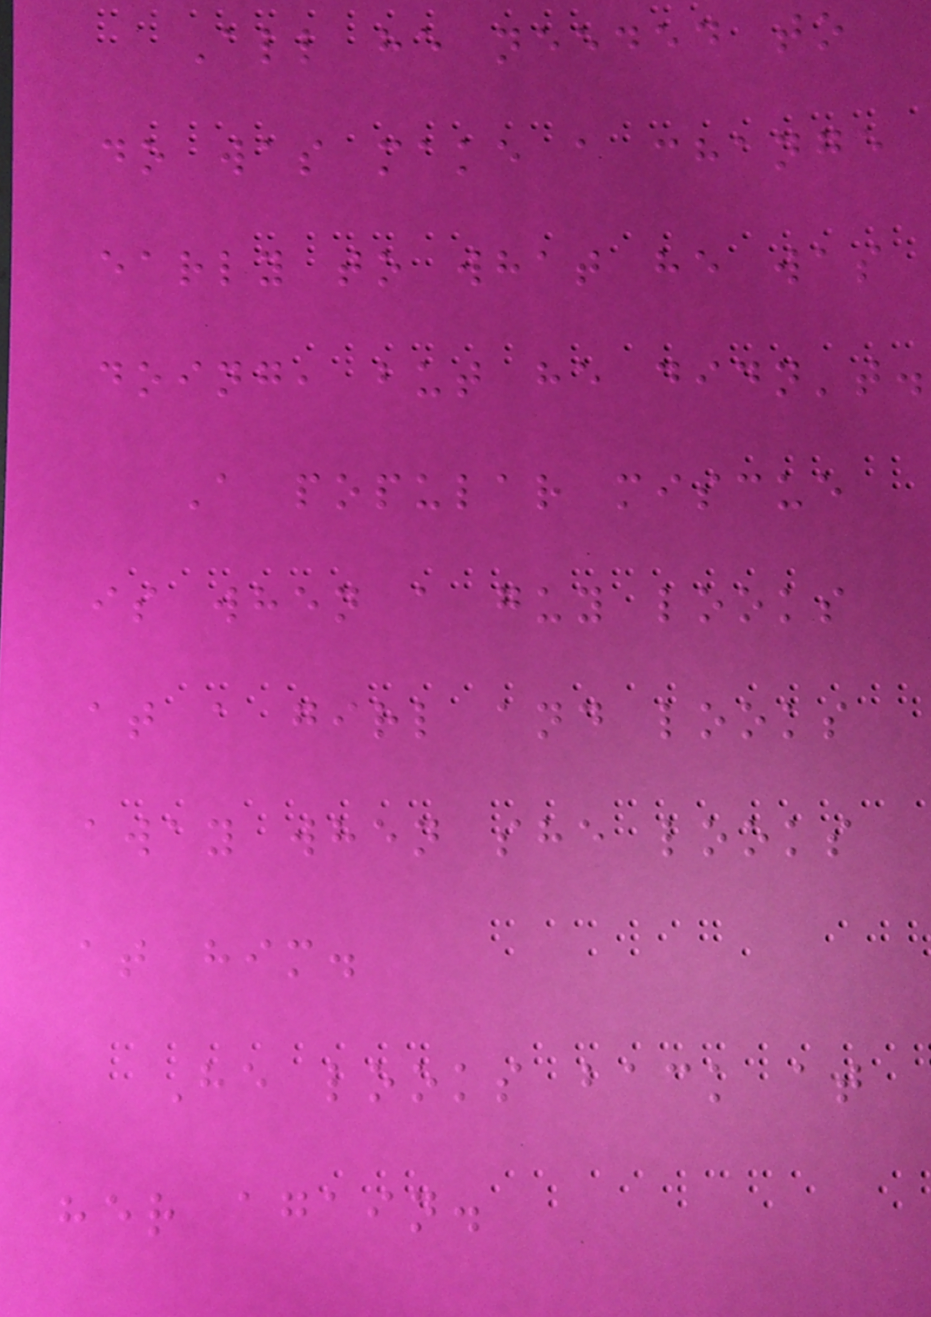All he needed to
do was make a change
early to what he was
doing, but he didn't.
A popular miscue
is when a guy looks
at a girl and looks
away when she looks
at him.
He looks back at
her again.
